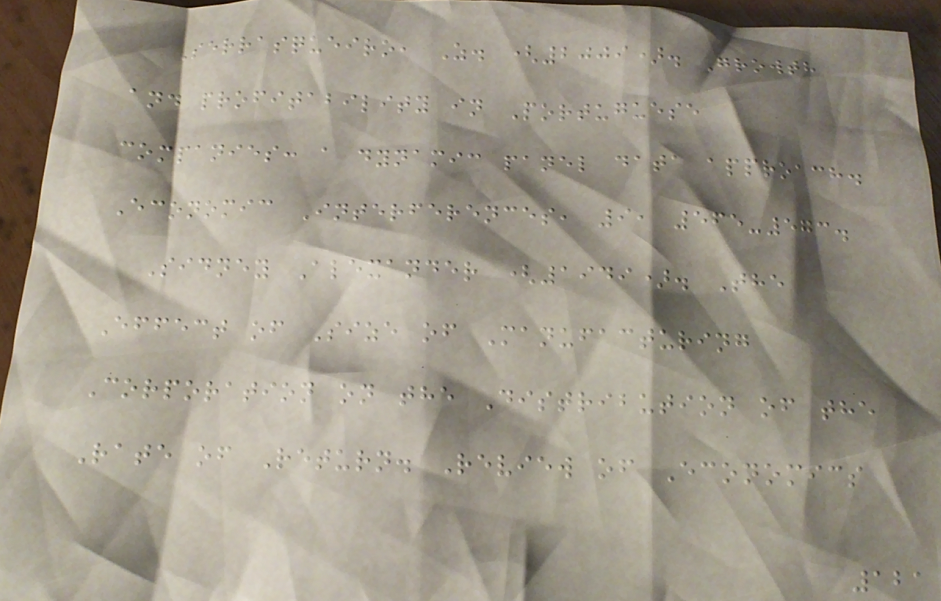Serrasqueiro, Z. (2009). Growth
and profitability in Portuguese
companies: a dynamic panel data approach.
Economic Interferences, 9, 565-573.
Sidney Alexander (1949). The
Effect of Size of Manufacturing
Corporation on the Distribution of the
Rate of Return. Review of Economics
121
